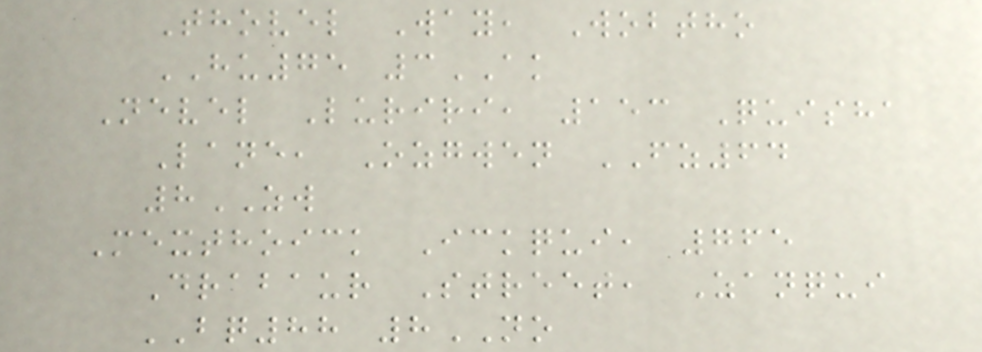Thovel Way, Wobtho
HU75 3AK
Nevel Luriri, 153 Quisha
Lane, Ozgwen FZ64
8ZW
Mexthoick Ickqui, 765
Drabaur Street, Zanqui
BQ88 8NO
